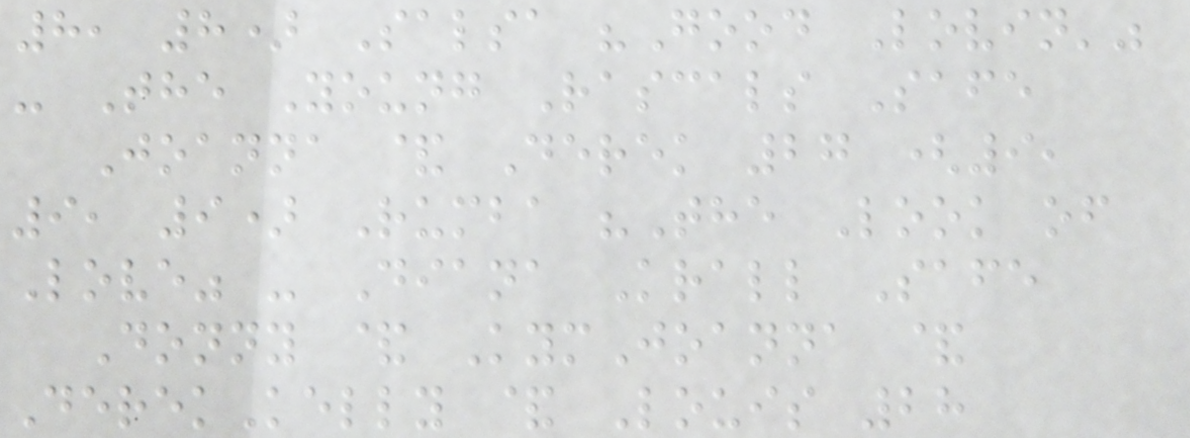8, 8) Salsa "Good Lovin'"
- The Young Rascals Safe
Joanna & Derek 27 (9,
9, 9) Rumba "The Look of
Love" - Diana Krall Safe
Donny & KymJoanna &
DerekKelly & Louis 28
